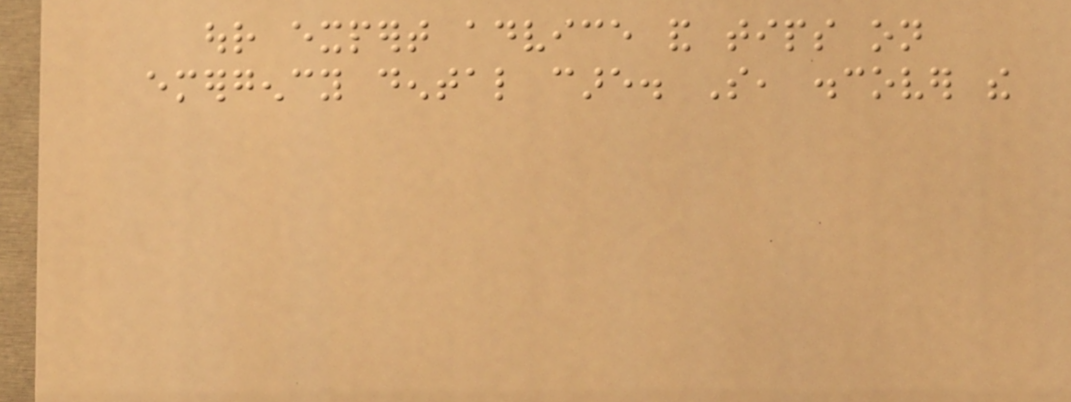our expert advice and tips on
emergency dental care. So, discover the
